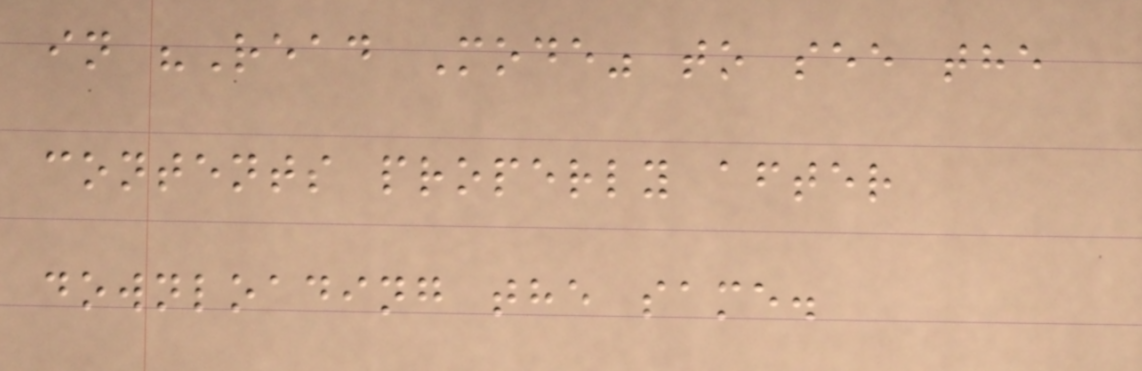in "Read Mode" to see the
contents properly after
downloading the same.
